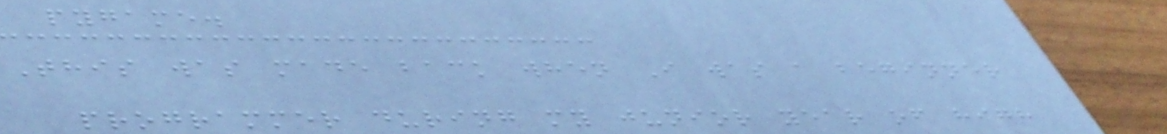pygame.
This was made back when I was a beginner
programmer during my junior year of high
